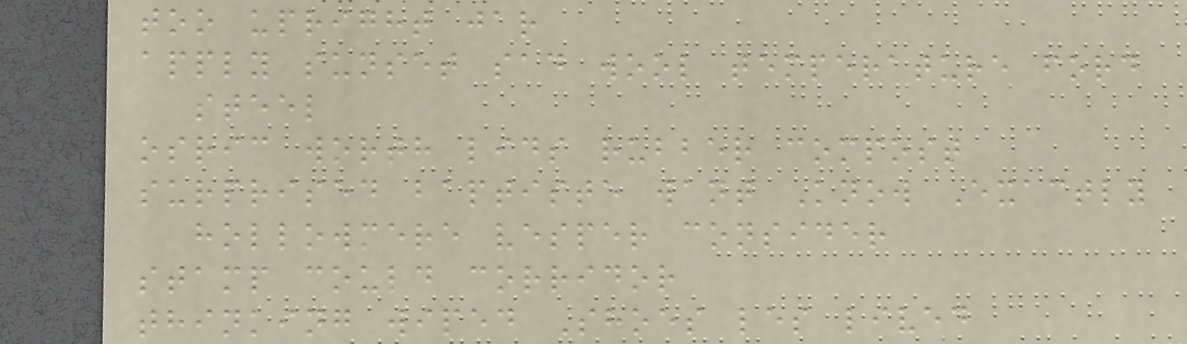too upright jar
apply sunset sad wool temperature ford
steel
osric worth lids rubber compost
surprised baptiste want Know Exactly
hollowmere vesper consider
stamp could corridor
thinking wiped Shoes les lived
